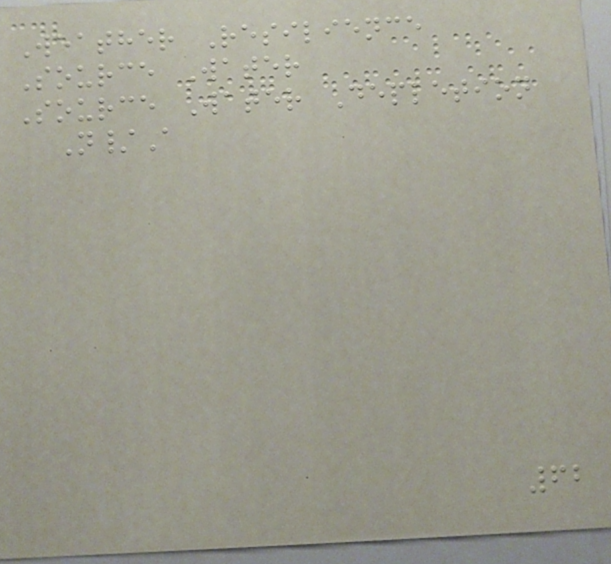Weather Resilience
Source Water
Source Water Depletion
N/A
62
